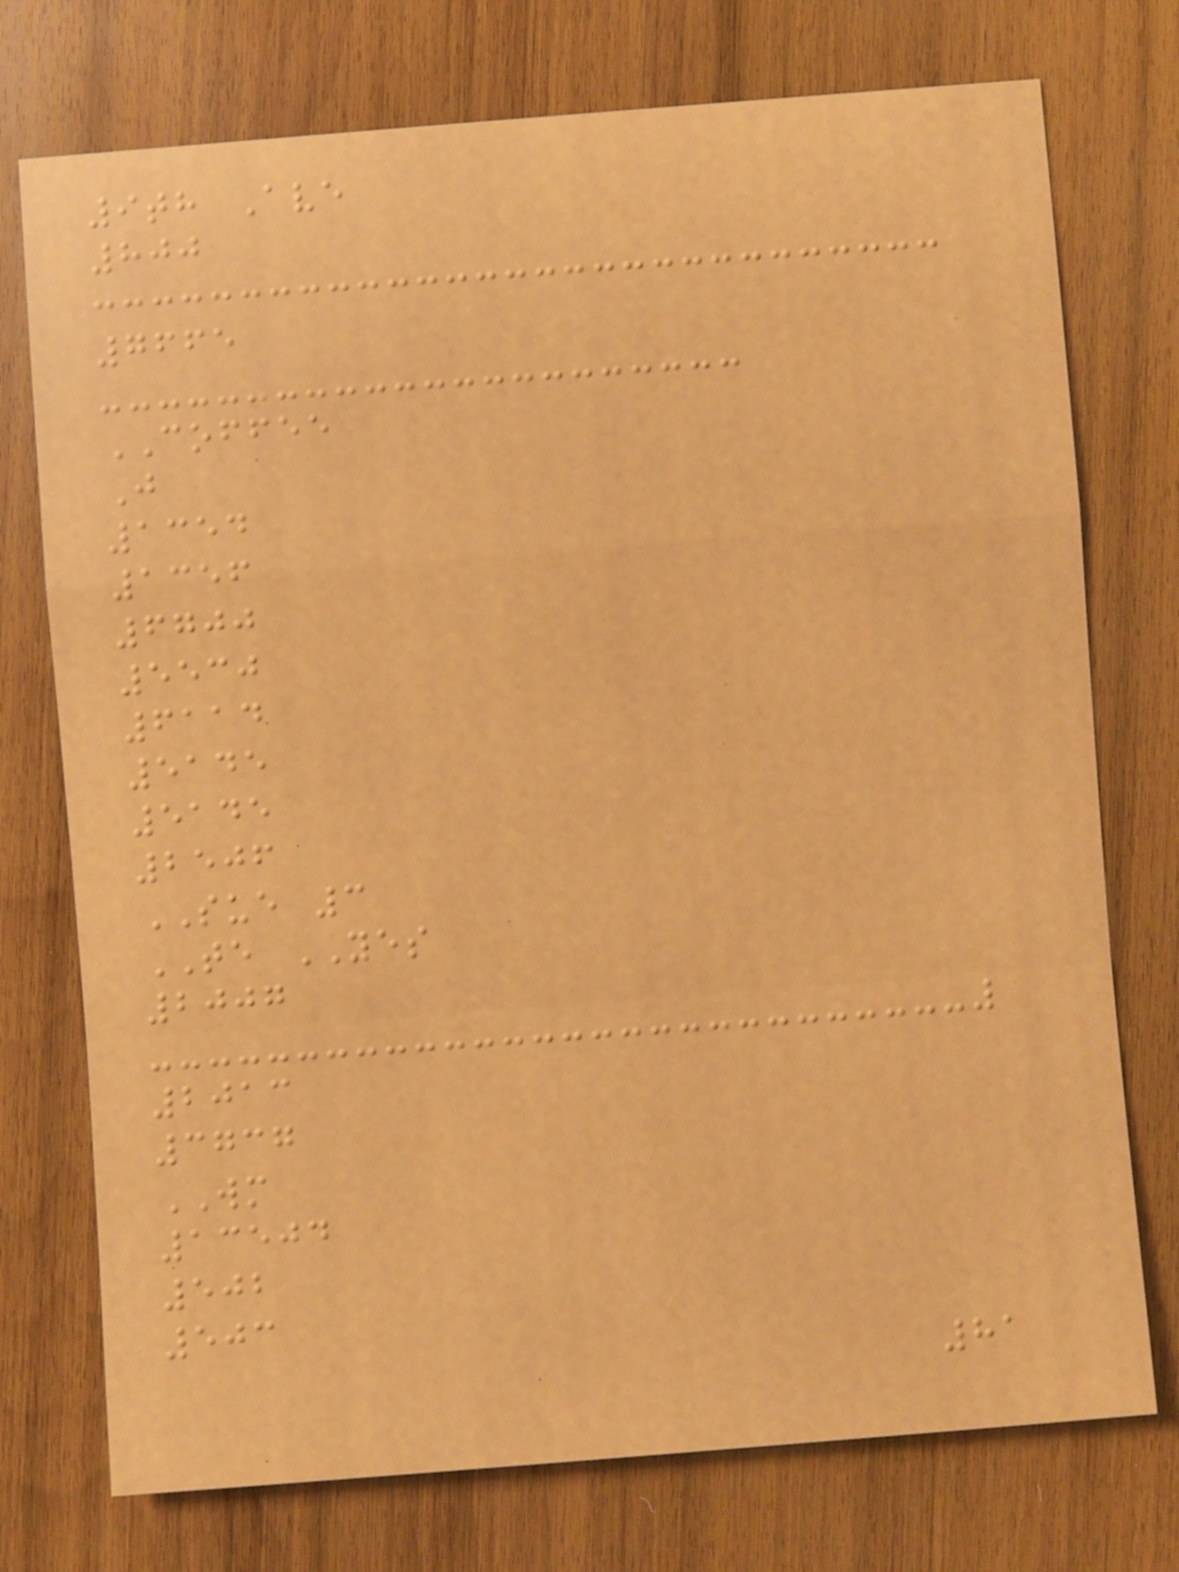9th Ave
800
7665
COFFEE
J
1354
1356
6700
5530
6114
5145
5145
2506
SUE 3
TE YES
2007
2013
3737
WM
13504
502
503
81
